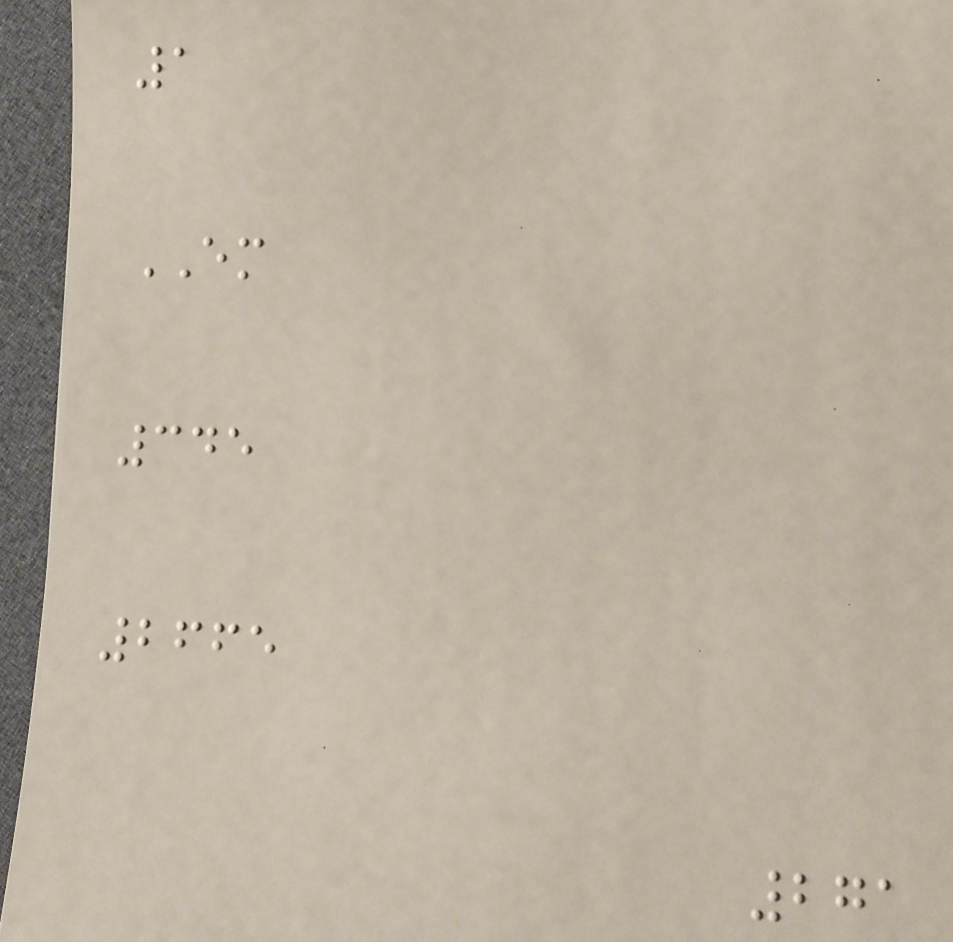1
EM
345
2665
271
